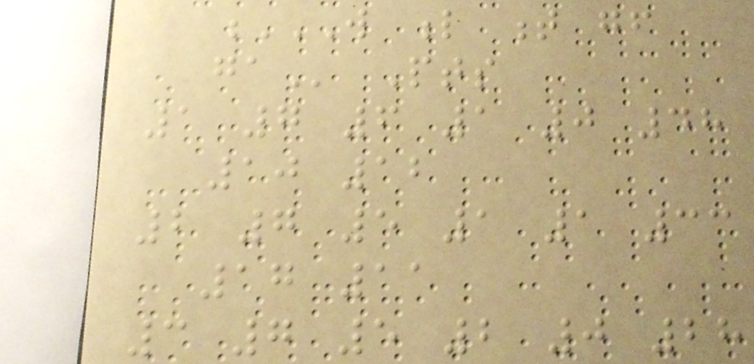W L T GF
GA Pts
1 7 6 1 0 48
10 12
2 7 5 1 1 33
17 11
3 7 5 2 0 28
